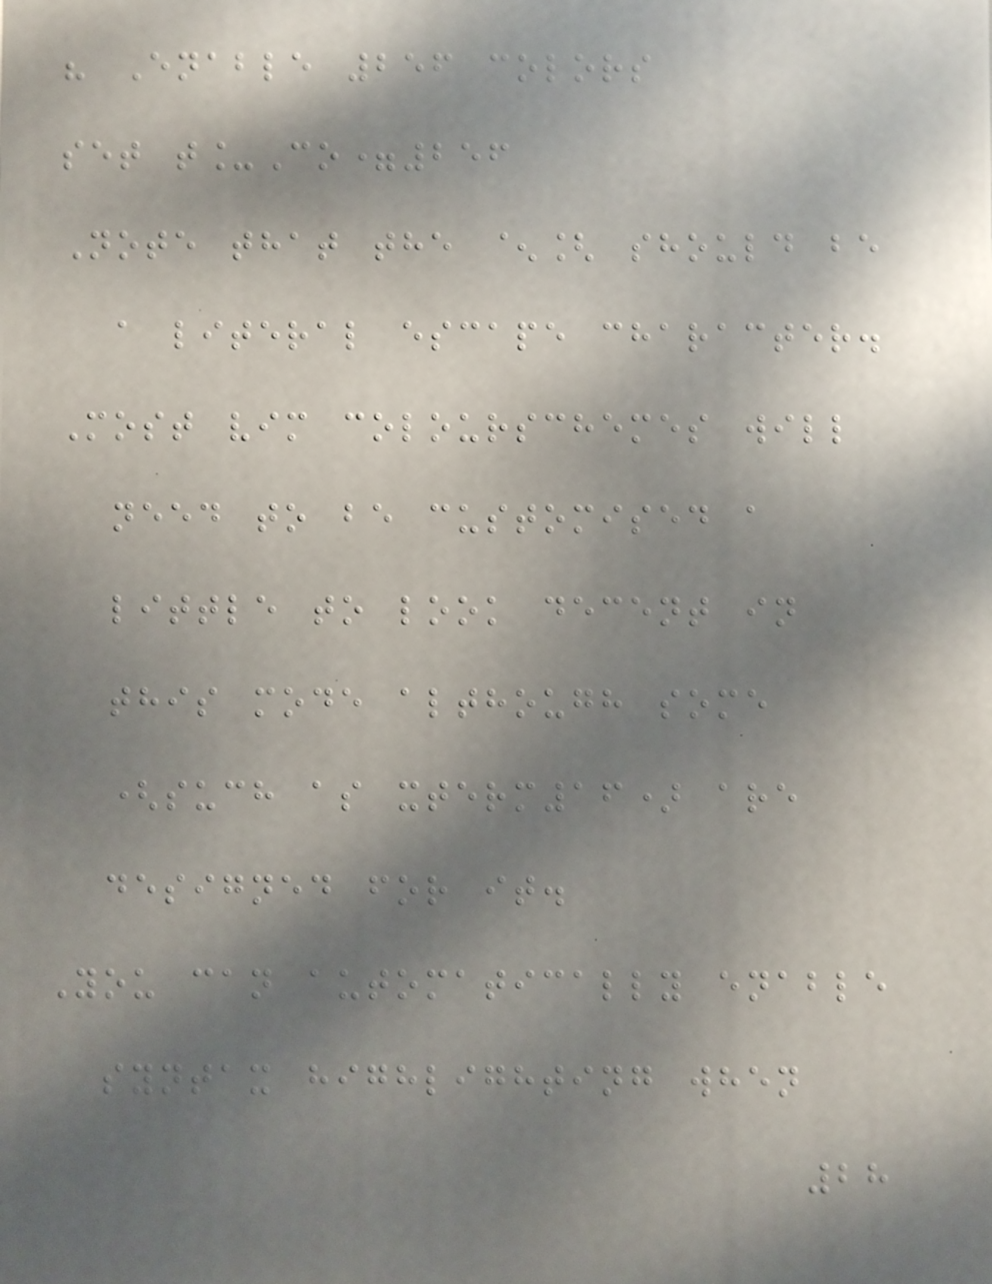" Enable 256 colors
set t_Co=256
Note that the ^[ should be
a literal escape character.
Most vim colourschemes will
need to be customised a
little to look decent in
this mode although some
(such as xterm16) are
designed for it.
You can automatically enable
syntax highlighting when
28
